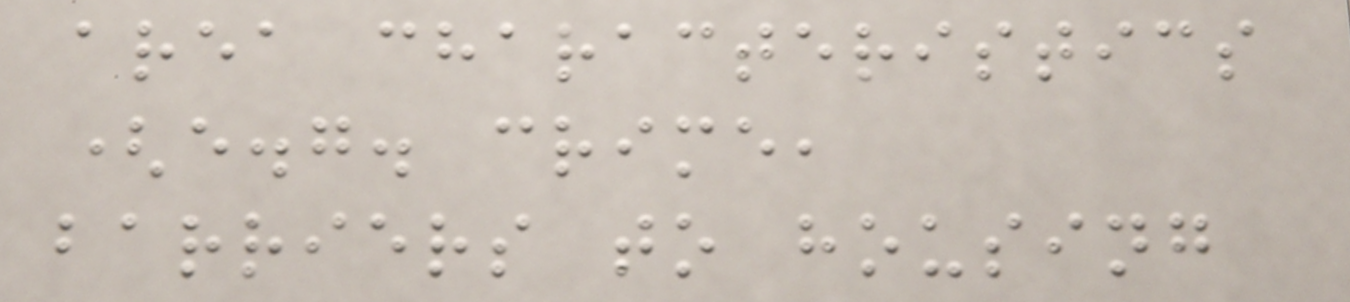area characteristics
(e.g. crime,
barriers to housing
